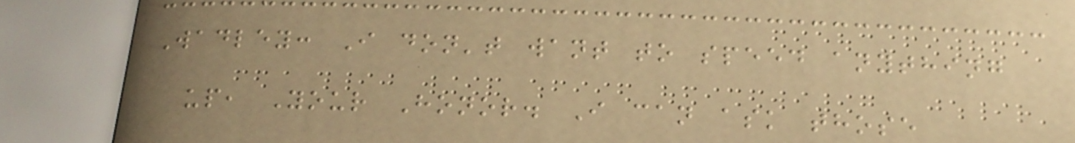Wadley: I don't want to speed anything
up, Your Honor. I can ask those
